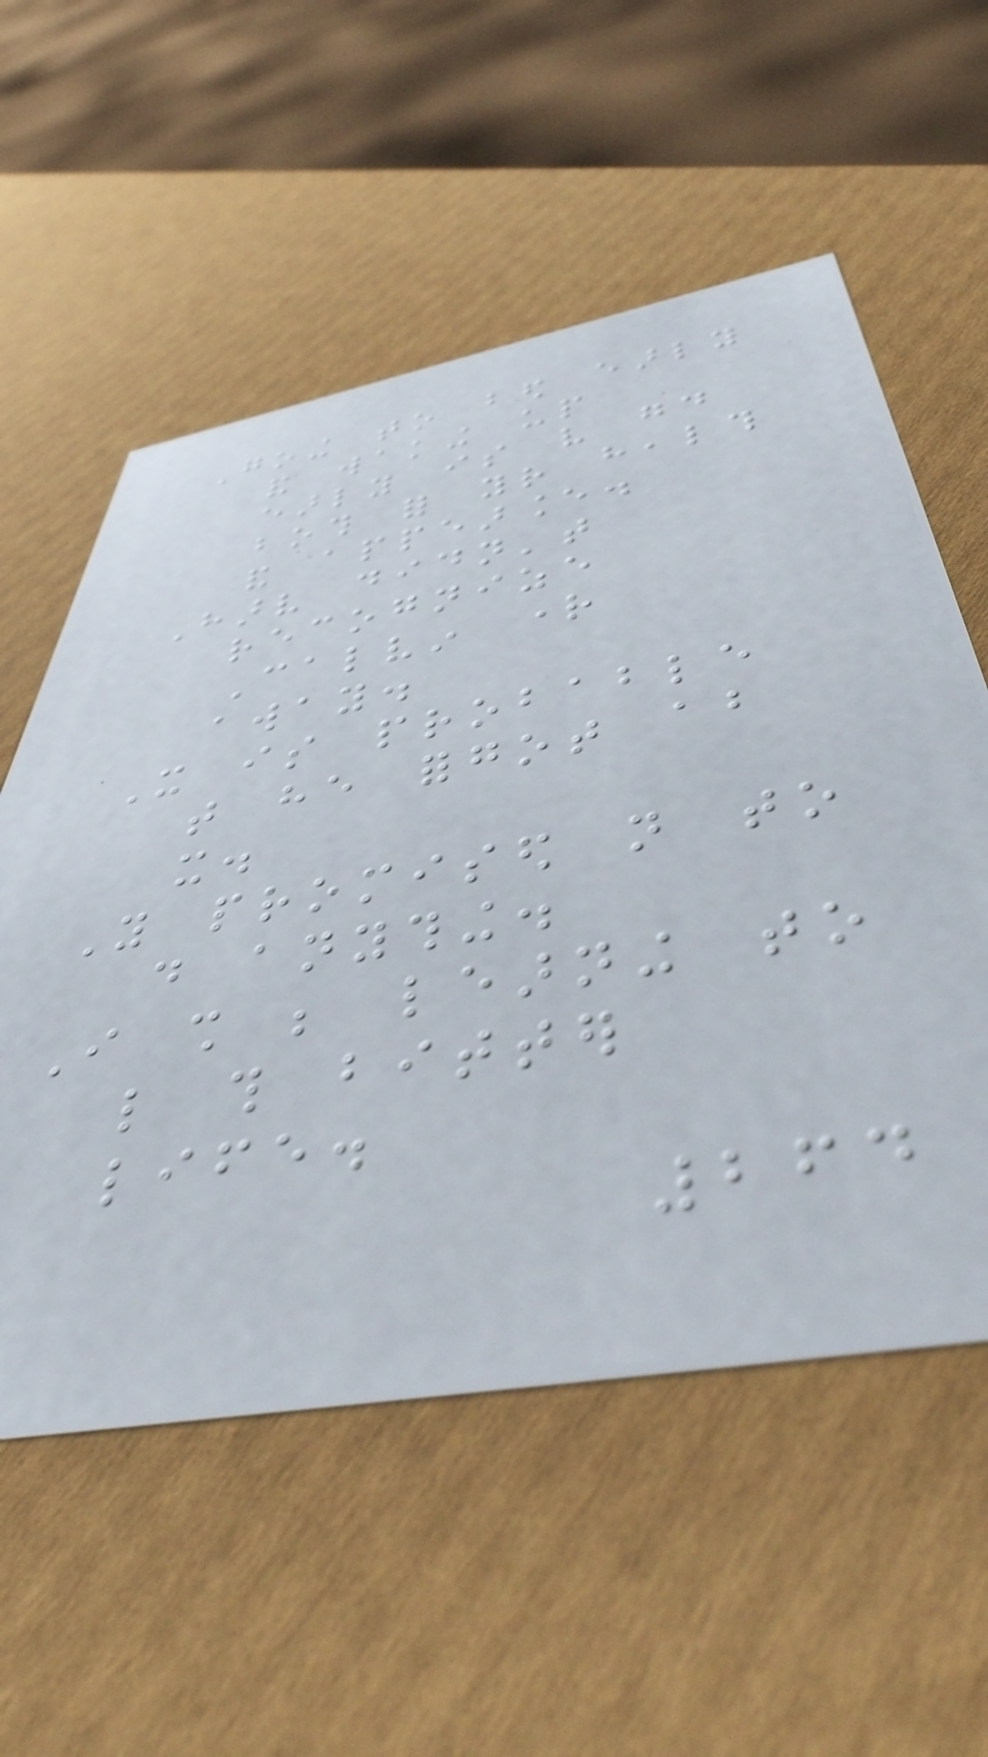Going to bed early
and waking up
early is very good
both for your health
and appearance.
Harv didn't
recognize
Calvin right
away.
It is probable
that he forgot about
it.
You promised not to
do anything.
I shall be learning to
like this bitter
life.
264
